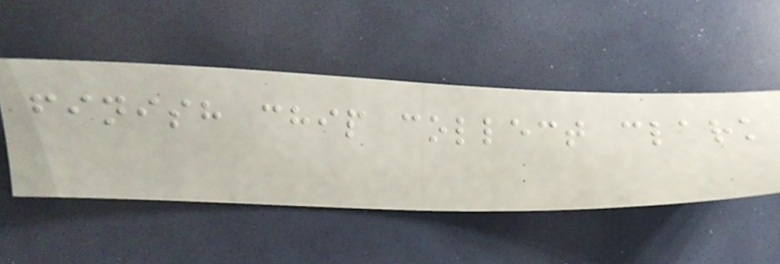finish chip collect clark
